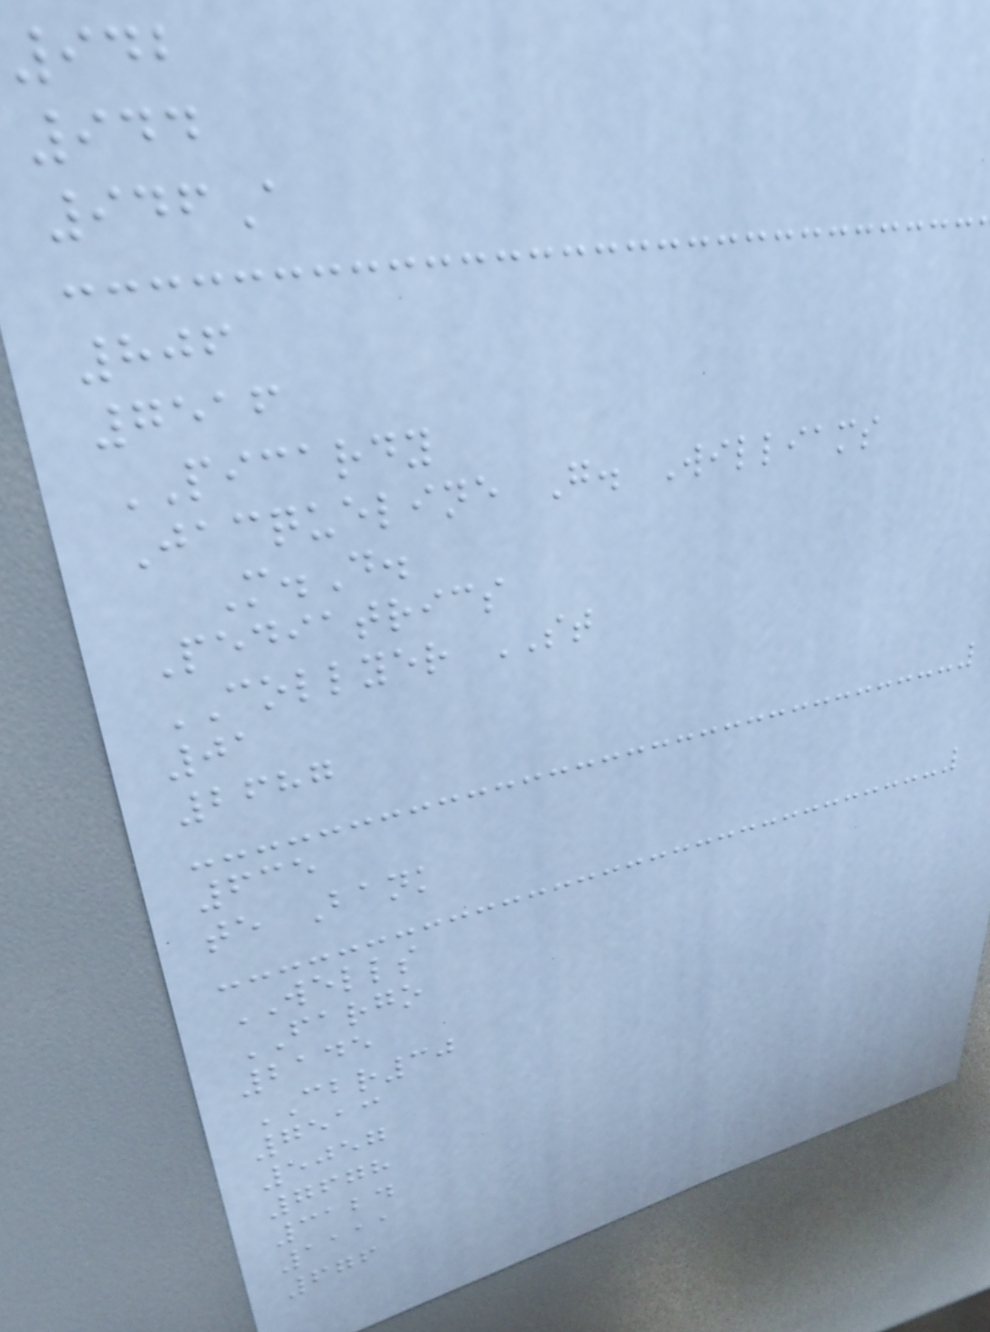942
944
946A
806
7516
PICARDY
Jacqueline G. Williams
M.D.
Pediatrics
COLLYER ST
01
2687
635
te Bank
WELLS
FARGO
2145
CBR30
7513
5057
7678
3124
1111
676
